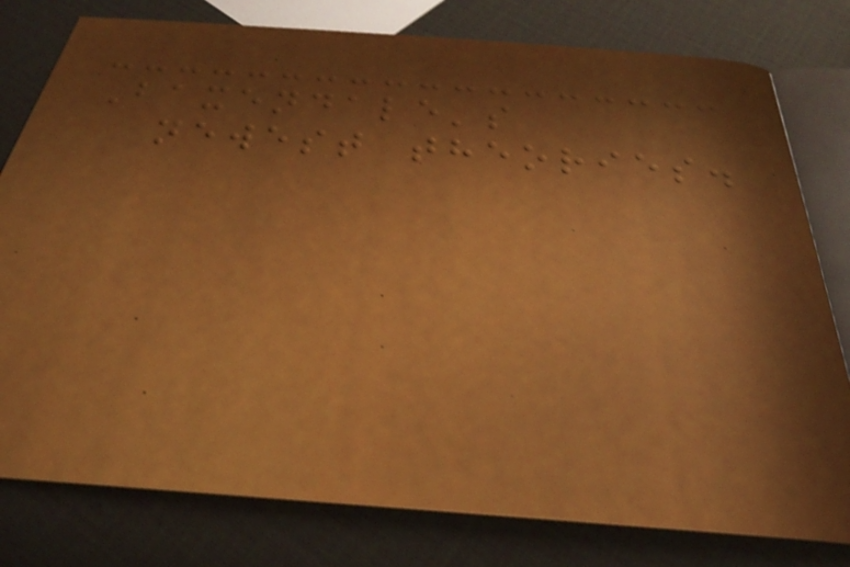Baxendale's
newest theories.
